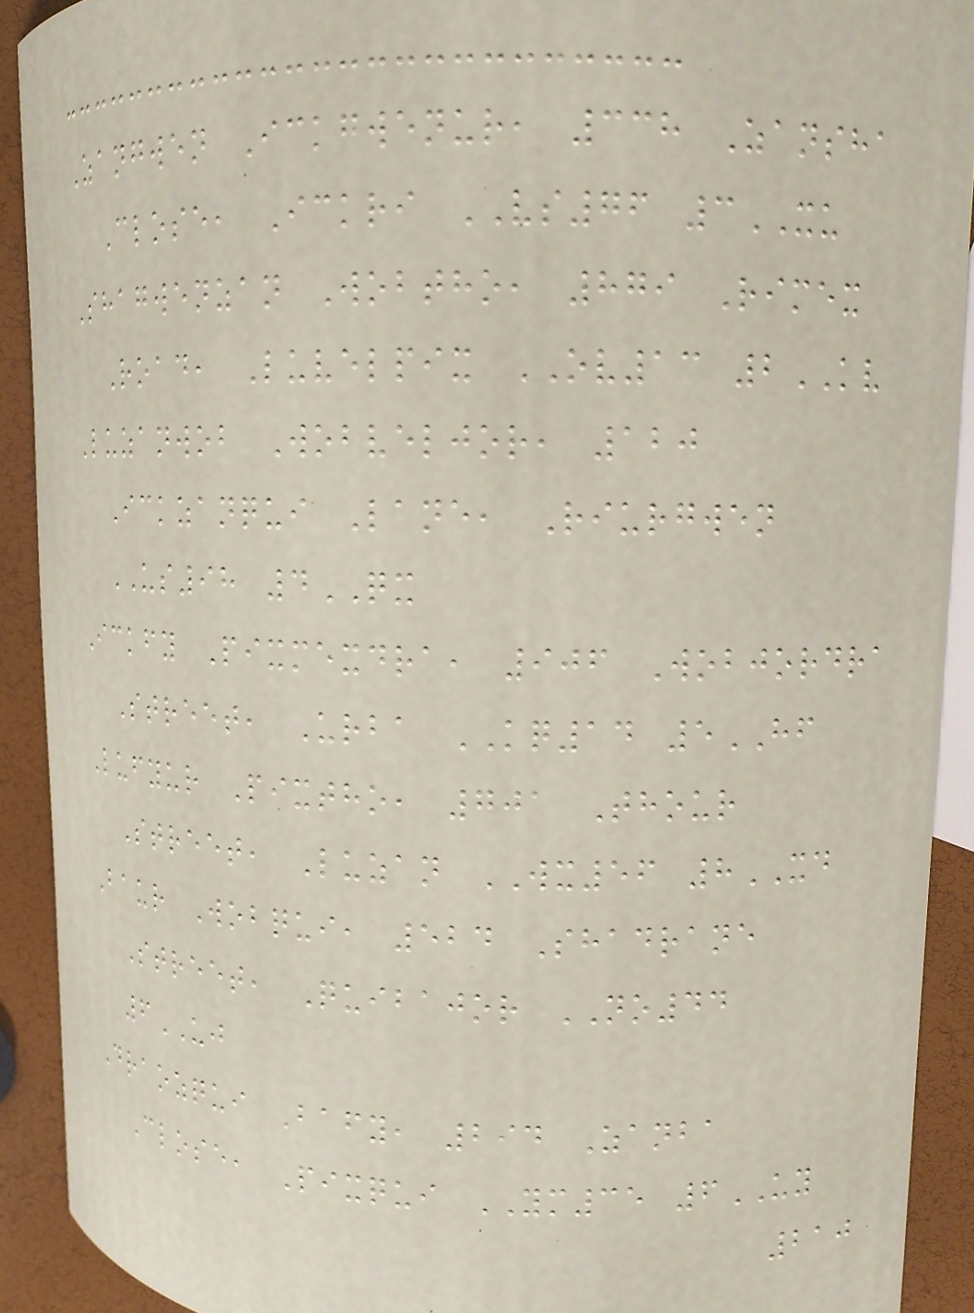Zangwen Ickgwenur, 338 Zansha
Close, Ickri VS76 3XU
Shagwenzan Wobtho, 879 Rimex
Road, Luvelpix OV13 2KV
Luzanwob Wobveljor, 120
Ickzanqui Lane, Riurgwen
US98 4QX
Ickfy Pixmexdra, 906 Wobjordra
Street, Urba KQ14 5HF
Lufyur Pixtho, 701 Thour
Street, Luzan WX56 8XD
Baur Wobqui, 524 Shadrane
Street, Quibajor NO44
6UJ
Draozqui Bafy, 294 Zanba
Close, Pixqui YM35 6UY
210
